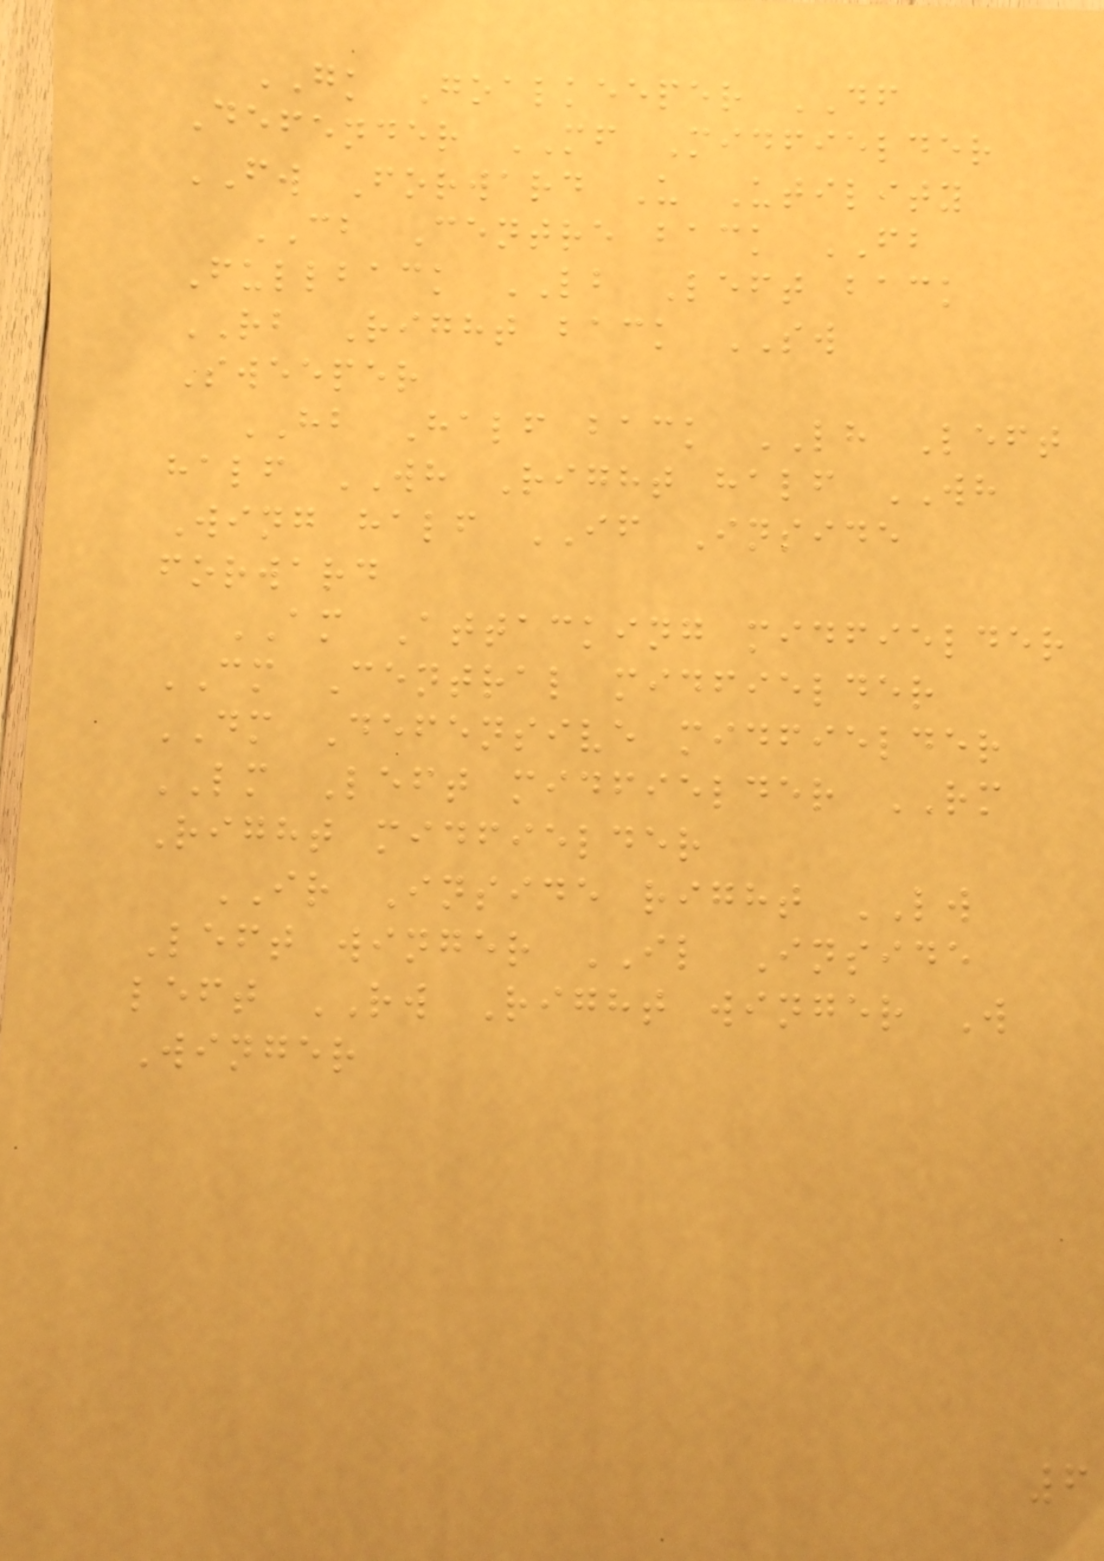GK Goalkeeper DF
Defender MF Midfielder
FW Forward U Utility
CB Centre back FB
Fullback LB Left back
RB Right back SW
Sweeper
HB Half back LH Left
half WH Right half WH
Wing half IF Inside
forward
AM Attacking midfielder
CM Central midfielder
DM Defensive midfielder
LM Left midfielder RM
Right midfielder
IR Inside right LW
Left winger IL Inside
left RW Right winger W
Winger
6
